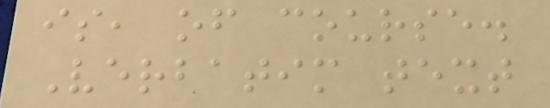is, of course.
Verbatim text
